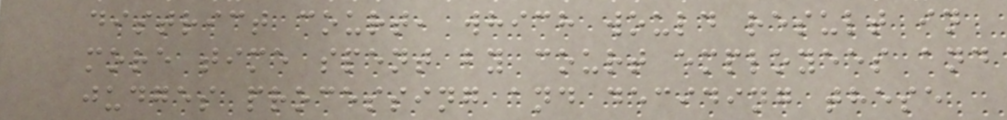district court, which would result in
more time spent by court employees and
judges processing and deciding these
